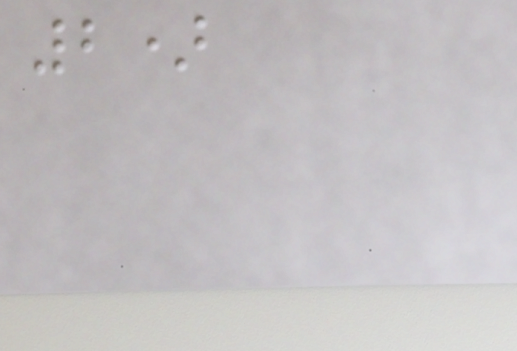2)
